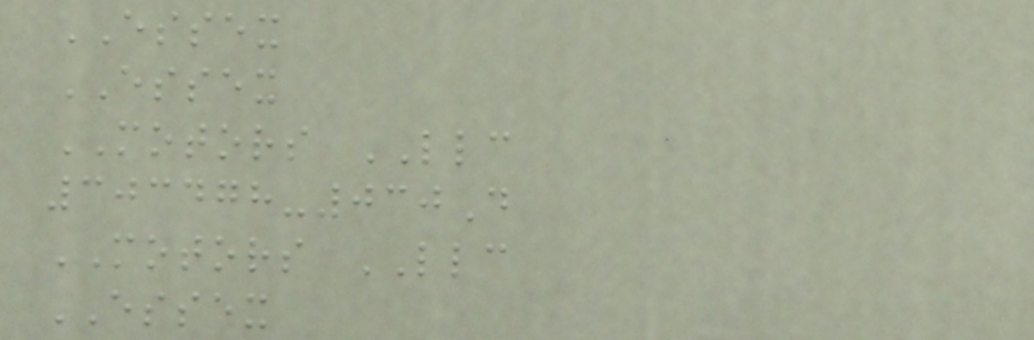ESSEX
ESSEX
MOTORS LLC
303478-030D
MOTORS LLC
ESSEX
